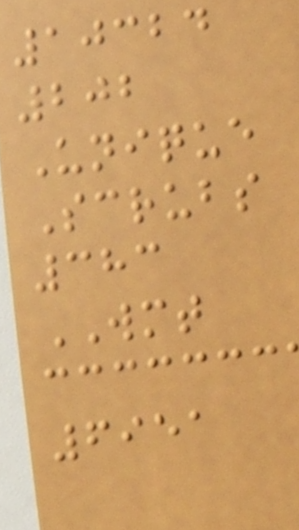10324
202
Unique
Scrubs
383
WMT
6951
